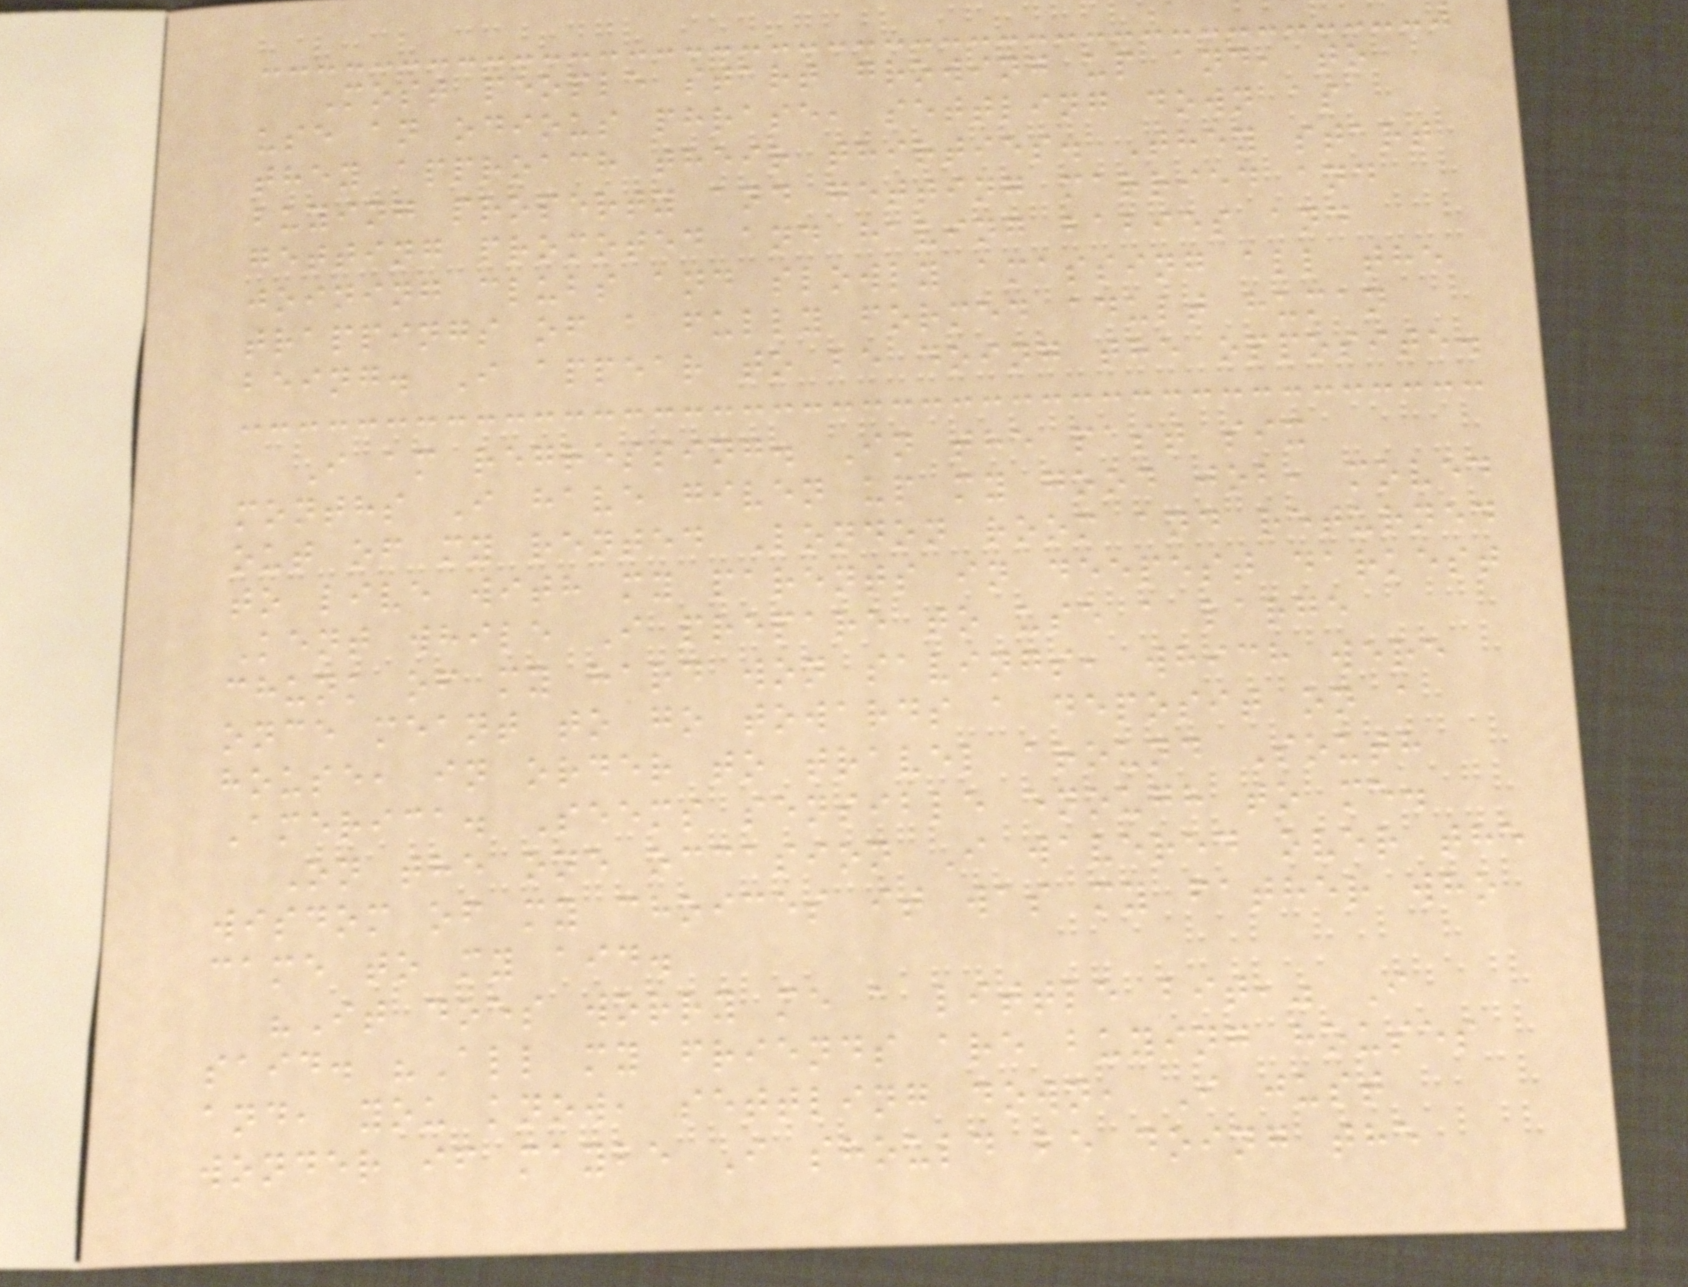Most people start growing up and, to
use an odious phrase, settling down as
they approach their thirties. They start
buying property and getting married and
getting promoted and having babies and
joining clubs and slowly amassing all the
trappings of a fully formed adult human
being. I appear to be doing the opposite.
I am regressing. In the past six
months I have given up my good job, moved
out of my rented London room and returned
to live with my parents in deepest darkest
Kent while I prepare to use a large
chunk of my hard won savings, which were
once meant to go towards a deposit on a
house, in order to travel around South
America. Seems sensible enough to me.
On the one occasion I wavered over the
wisdom of my choices it was my father who
came to my aid.
"It does worry me a little bit," I
said. "All my friends are buying houses
and, you know, settling down, I just
wonder if maybe I should be doing the
